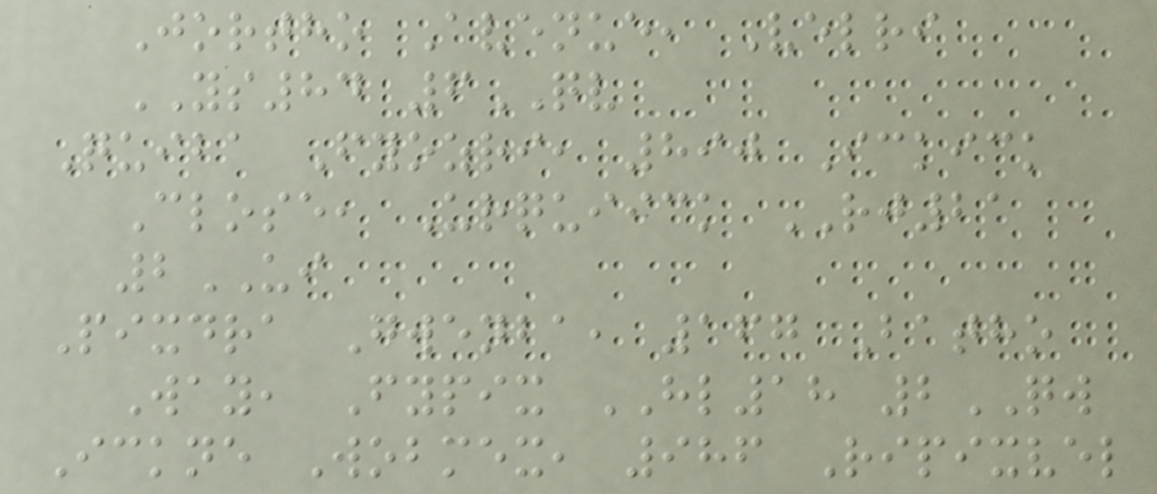Jortho Avenue, Velri
YS84 6QV
Quiba Fyozri, 890 Ickick
Close, Urquiick RJ21
2UI
Pixdra Gwenba, 167 Batho
Way, Fypix HL18 2QW
Ickne Wobmex, 986 Ripixvel
